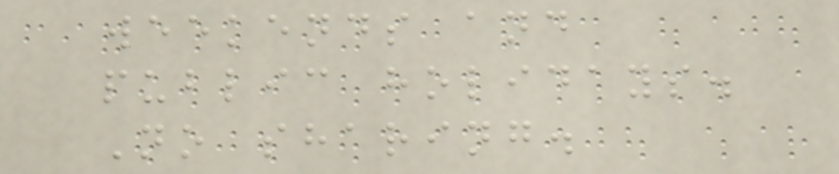weekends and
public holidays.
No sharing.
